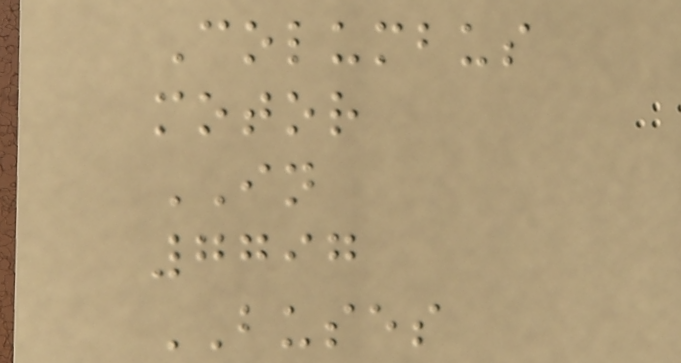Columbus
motor
IN
7797
BUSES
